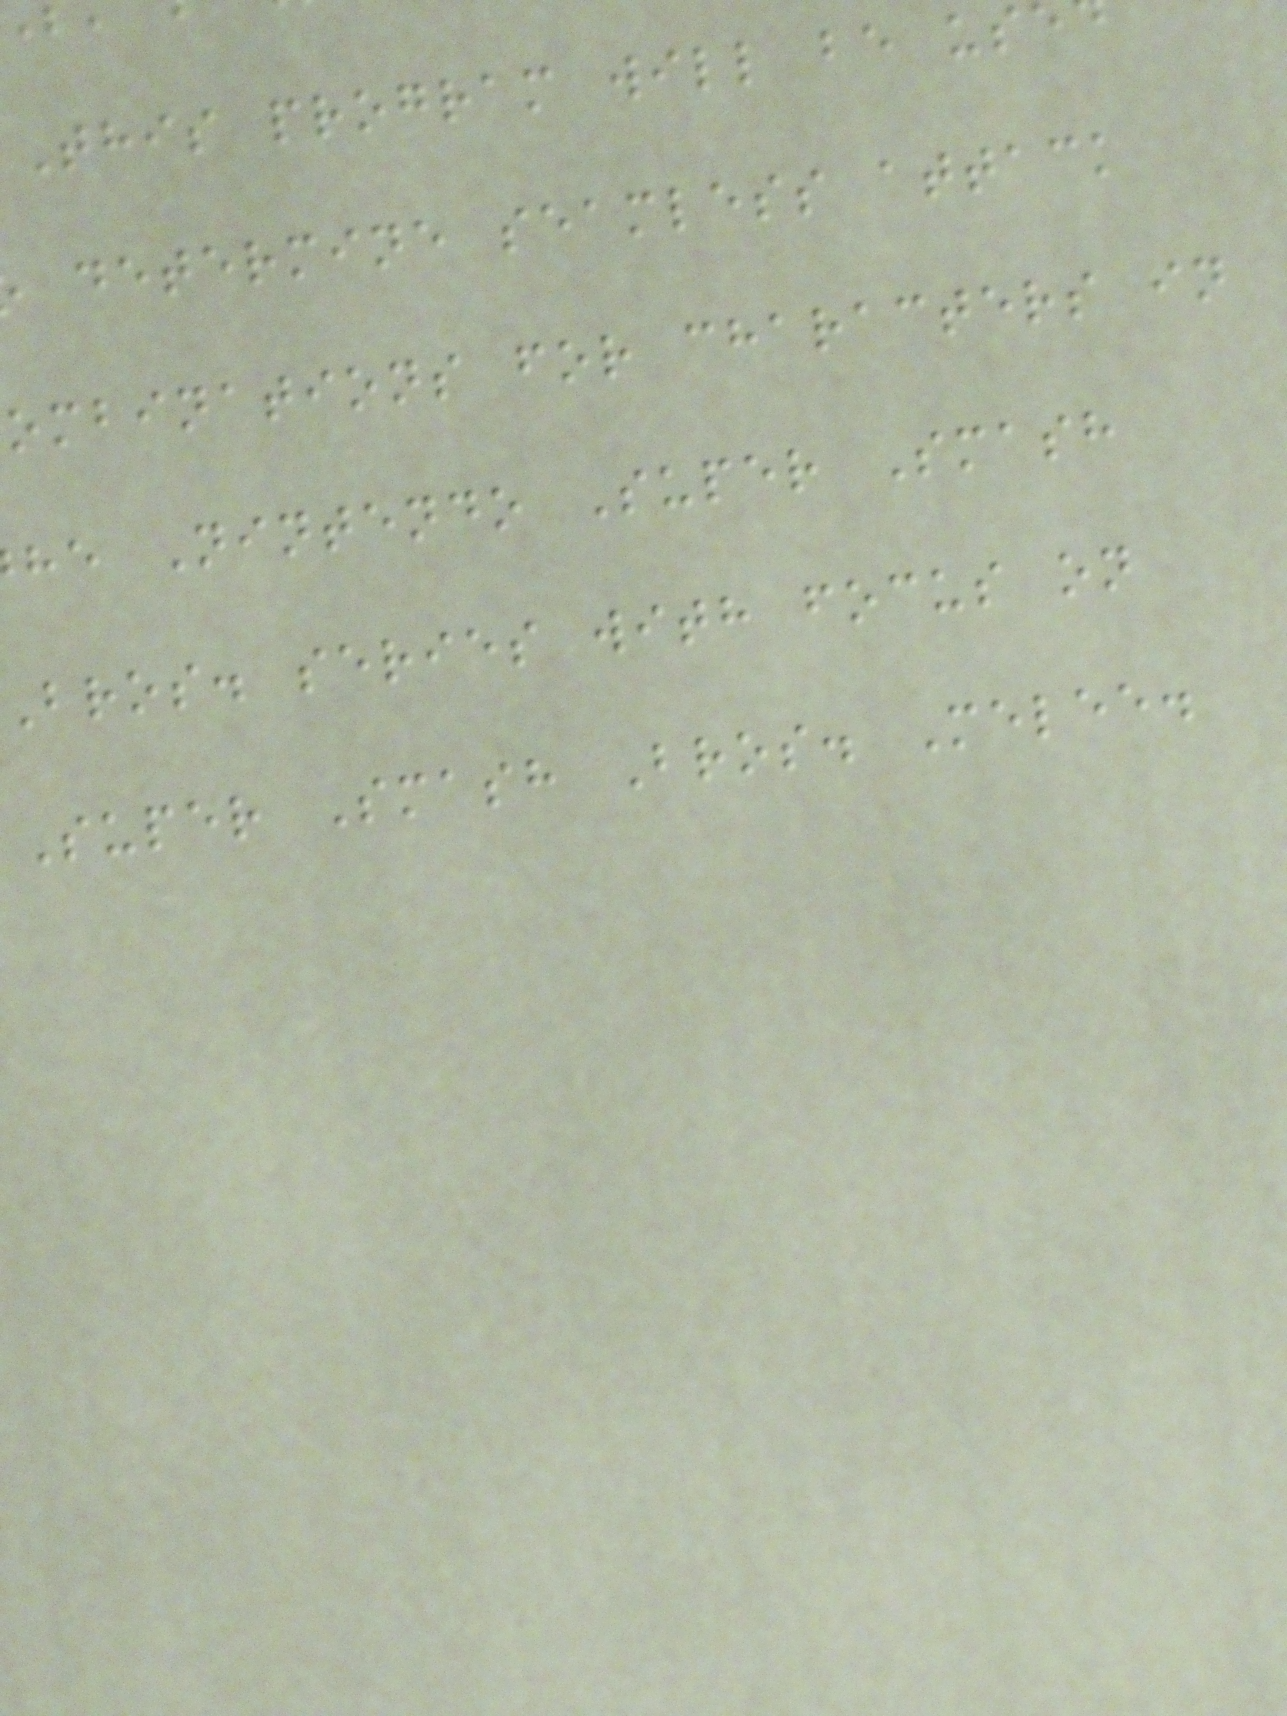This program will be us
determine seamless attack
ombinations for characters in
he Nintendo Super Smash
bros. series with focus on
Super Smash Bros. Melee.
